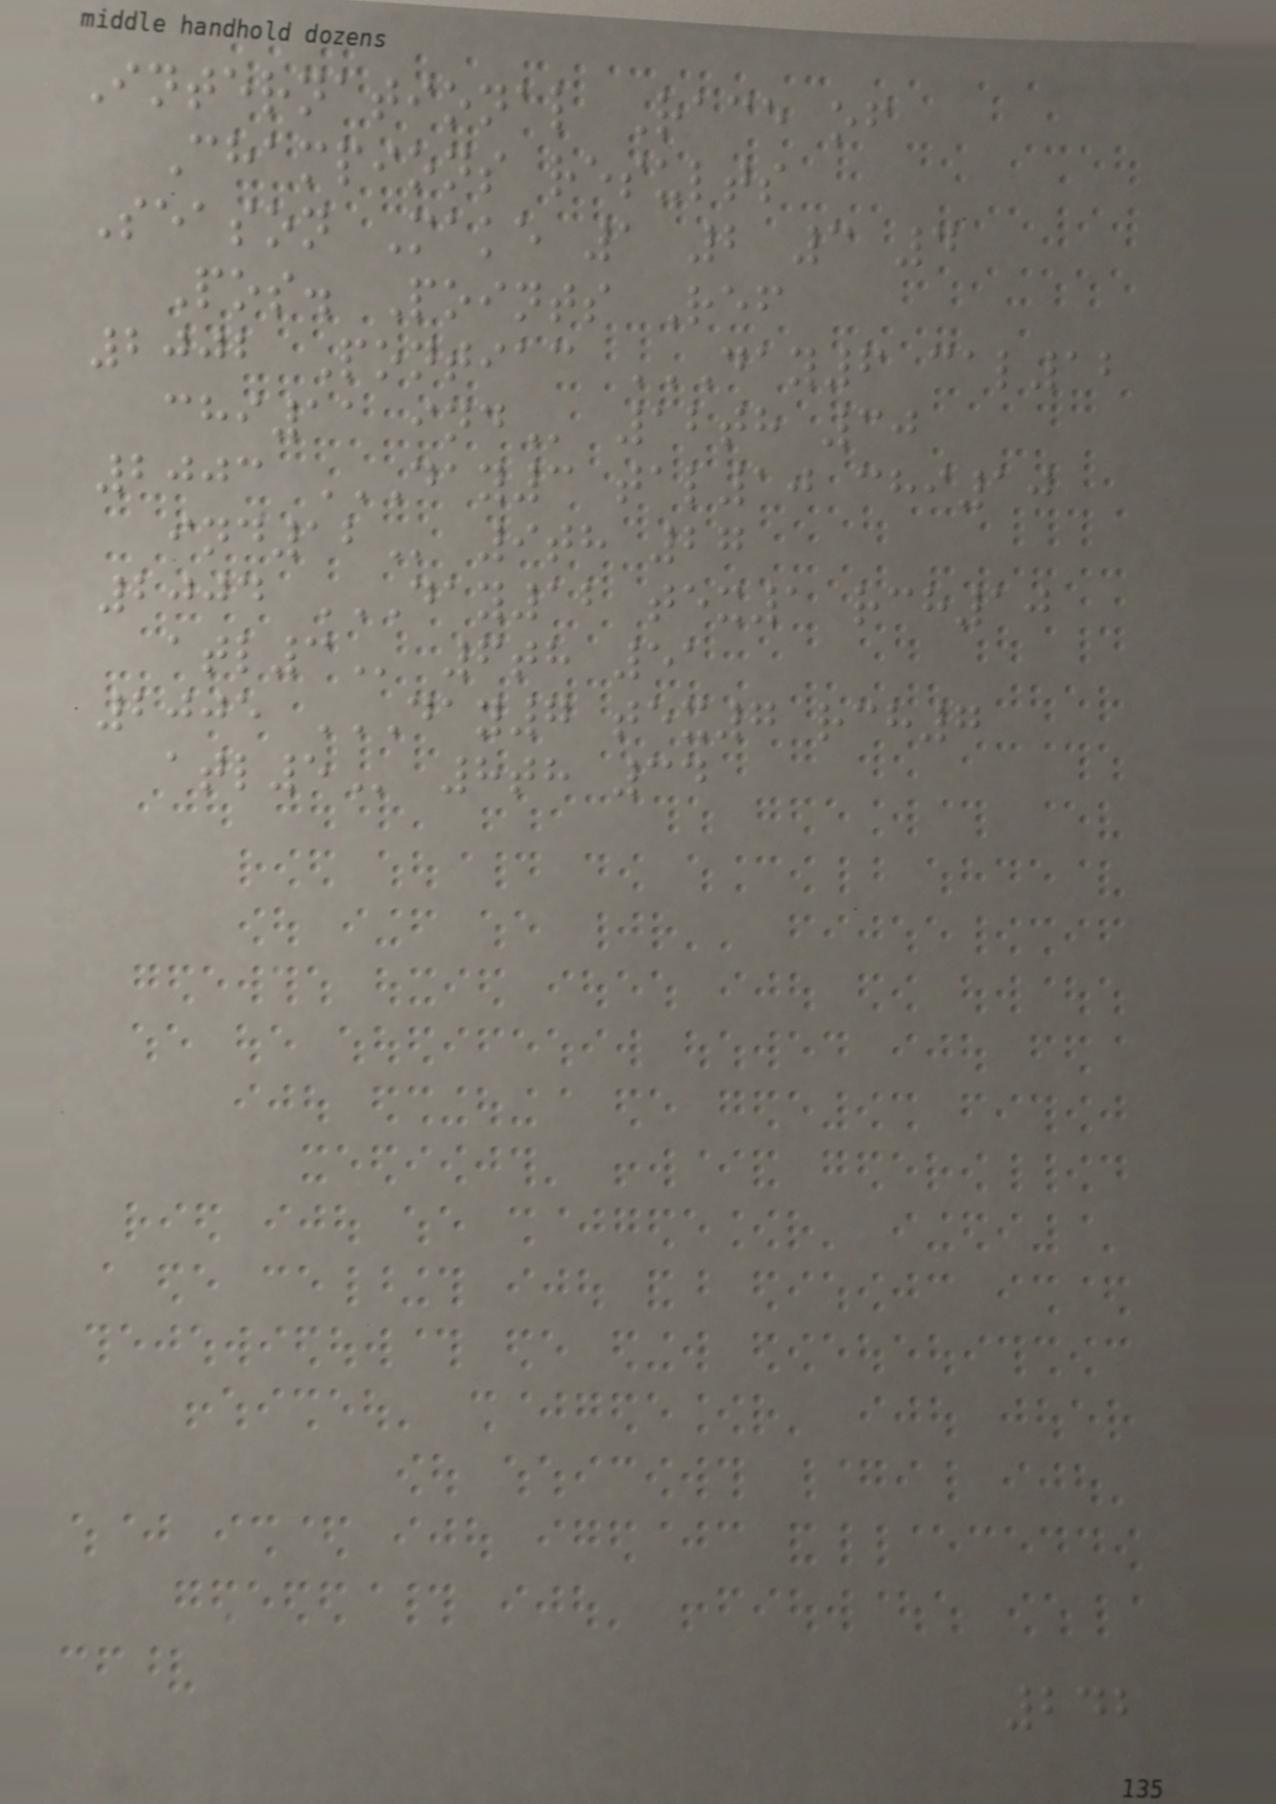International Race of
Champions results
Season Make 1 2 3 4
Pos. Points Ref
2002 Pontiac DAY6 CAL12
CHI11 IND 12th 30
2003 DAY3 TAL10 CHI10
IND12 9th 27
2004 DAY12 TEX1 RCH10
ATL3 6th 51
2005 DAY7 TEX7 RCH7
ATL5 8th 34
242
